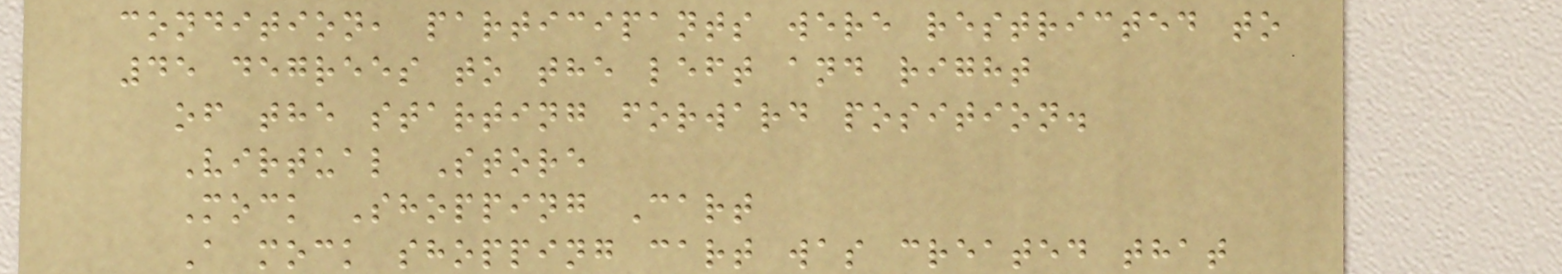condition, participants were restricted to
45 degrees to the left and right
of the starting forward position.
Virtual Store
Mock Shopping Cart
A mock shopping cart was created that
